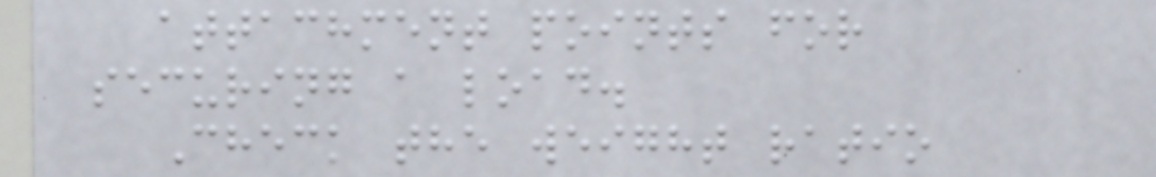attachment points for
securing a load.
Check the weight ratio
